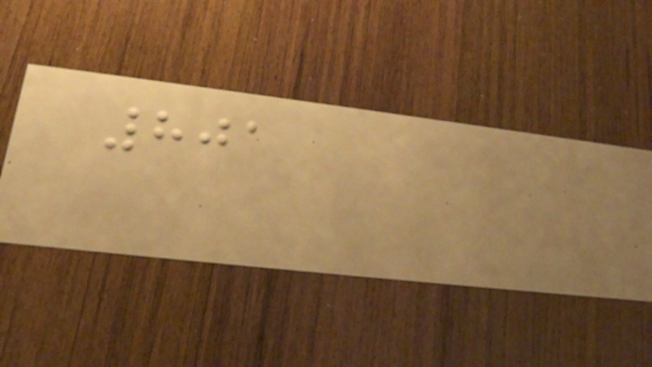801
